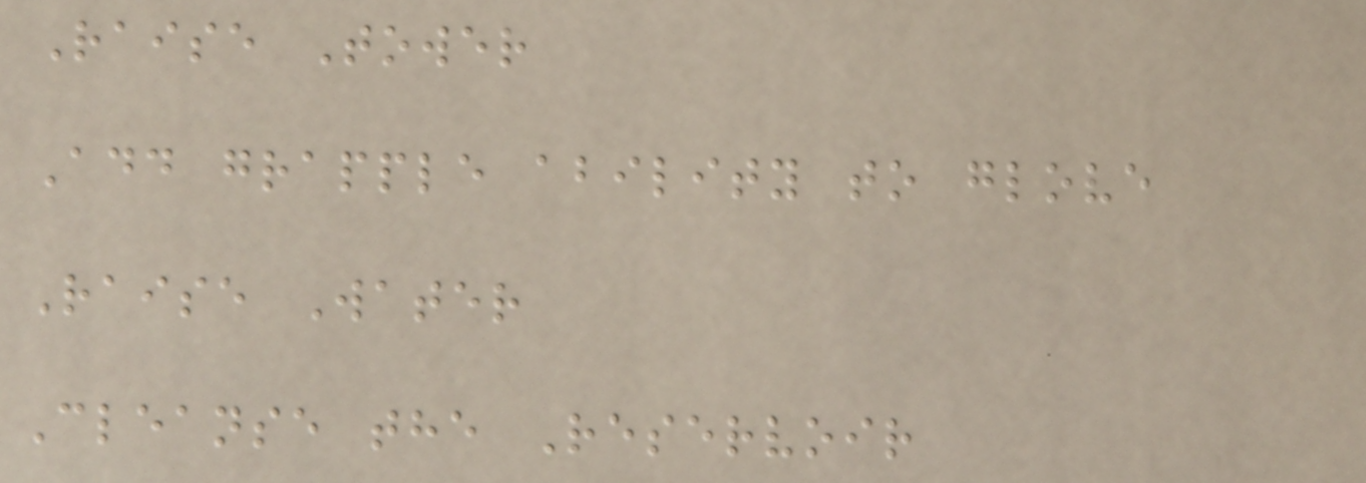Raise Tower
Add grapple ability to glove
Raise Water
Cleanse the Reservoir
